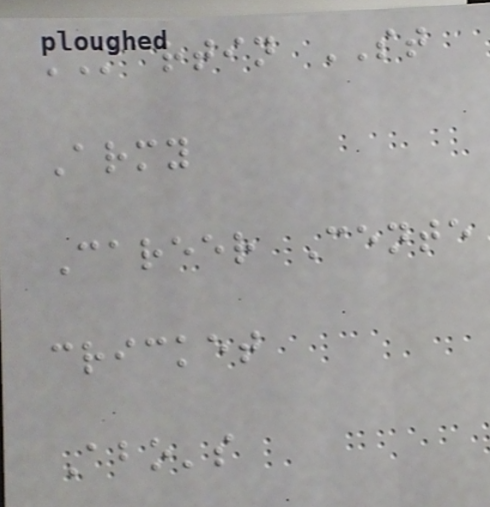MARTIN ST
Army
Career Cente
cricket
Abo's
